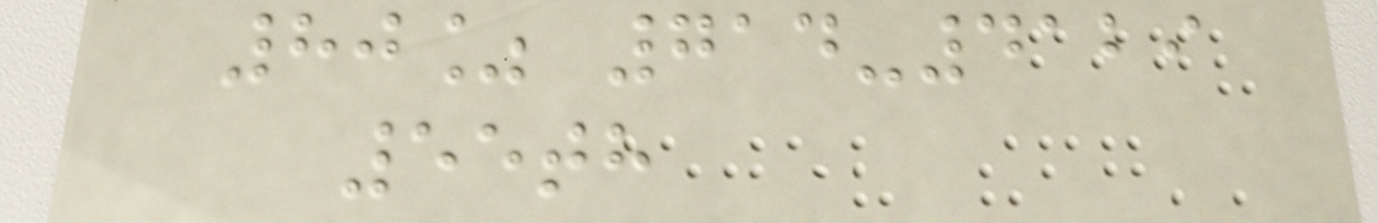80% 714-4129
55th
